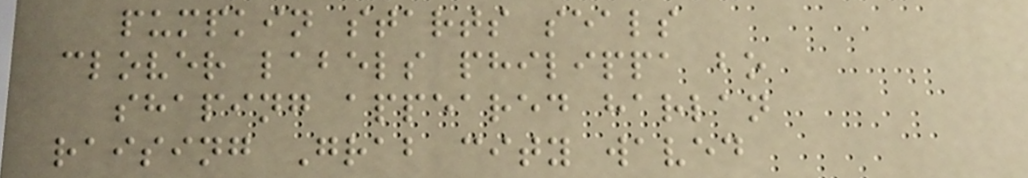pumpkin starts seals
clover labels philippa bo
shaping appeared harlan
raising Grab city waved
